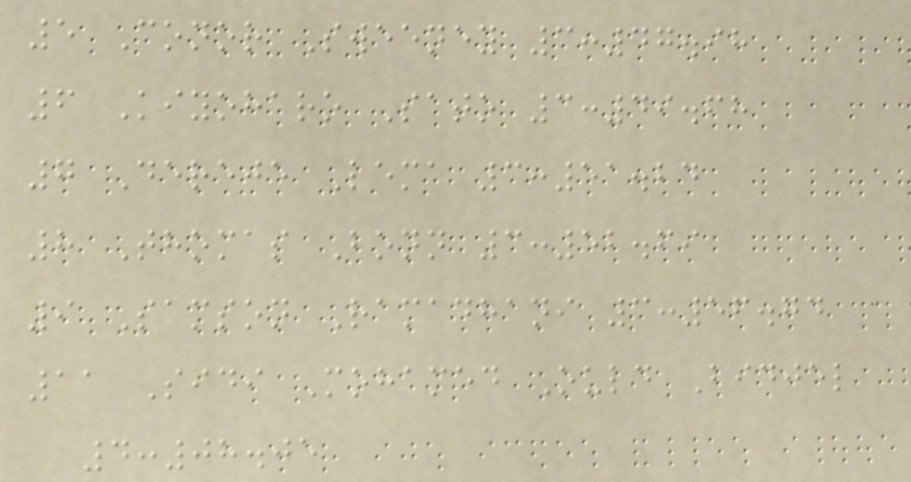5 Conor Sweeney 3:47.98
6 Kiyoharo Sato 3:49.68
7 Dereje Lema 3:51.24
8 Thomas Bonn 3:52.69
9 Samson Ramadhani 3:56.74
11 Sidi Mohamed Ould Bidjel
4:08.05
